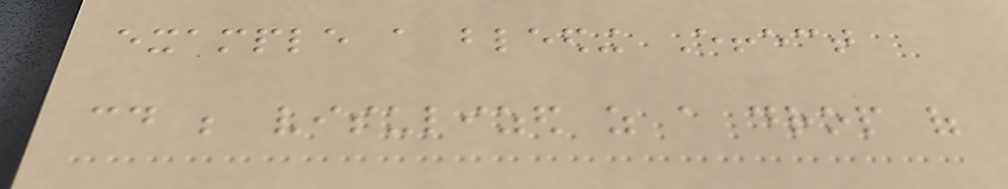example a bleeding Effect
could be visulized as a drop of
